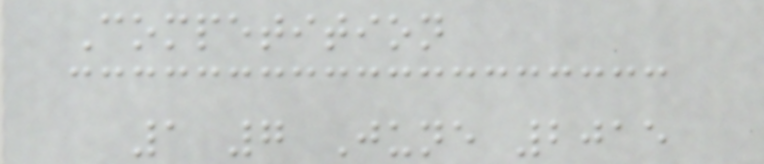Competition
1 7 June 2015
